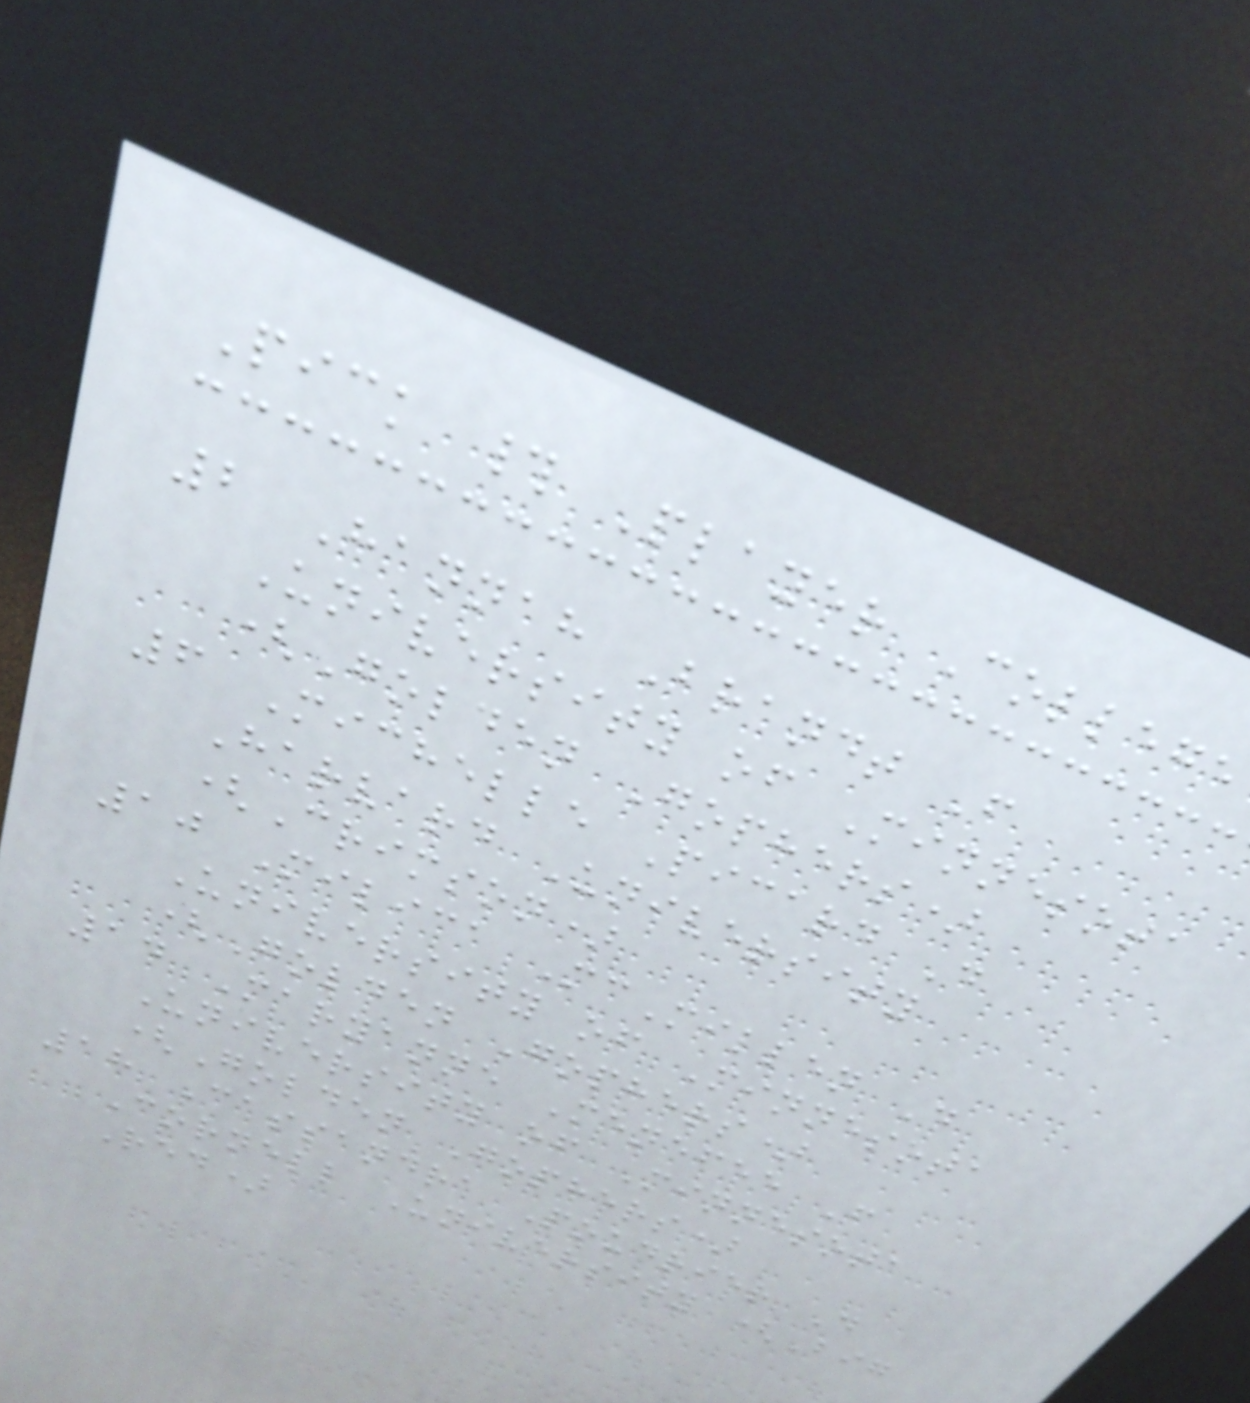Pick # Player College
2 Hannah Brandt F
University of Minnesota
(Golden Gophers)
6 Michelle Picard D
Harvard University
(Crimson)
10 Milica McMillen D
University of Minnesota
(Golden Gophers)
14 Maryanne Menefee F
University of Minnesota
(Golden Gophers)
18 Cassandra Poudrier D
Cornell University (Big
Red)
